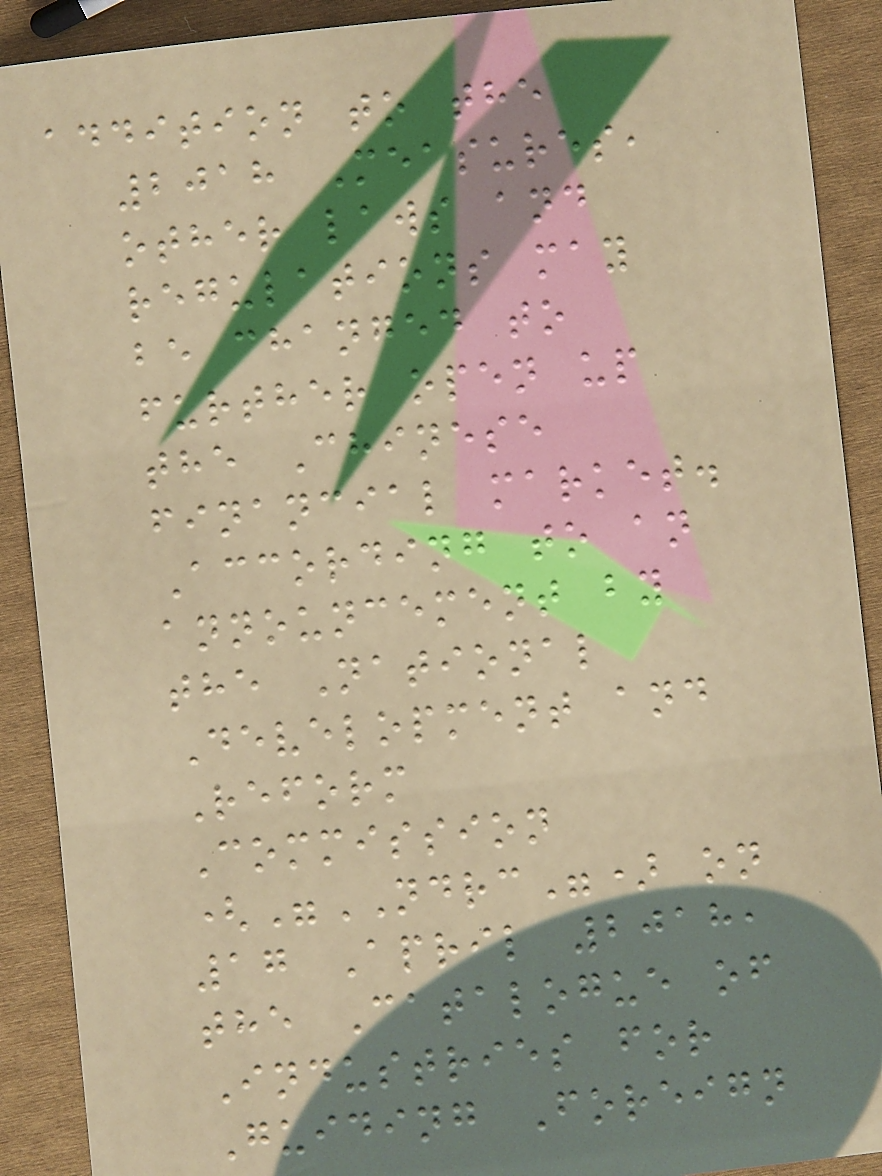addition to the
2018 Measures,
other laws and
regulations may
be changed to
further open up
the Chinese
financial market.
According to an
announcement by
the National
Development and
Reform
Commission
("NDRC") on
17 April 2018,
the Catalogue of
Industries for
Guiding Foreign
